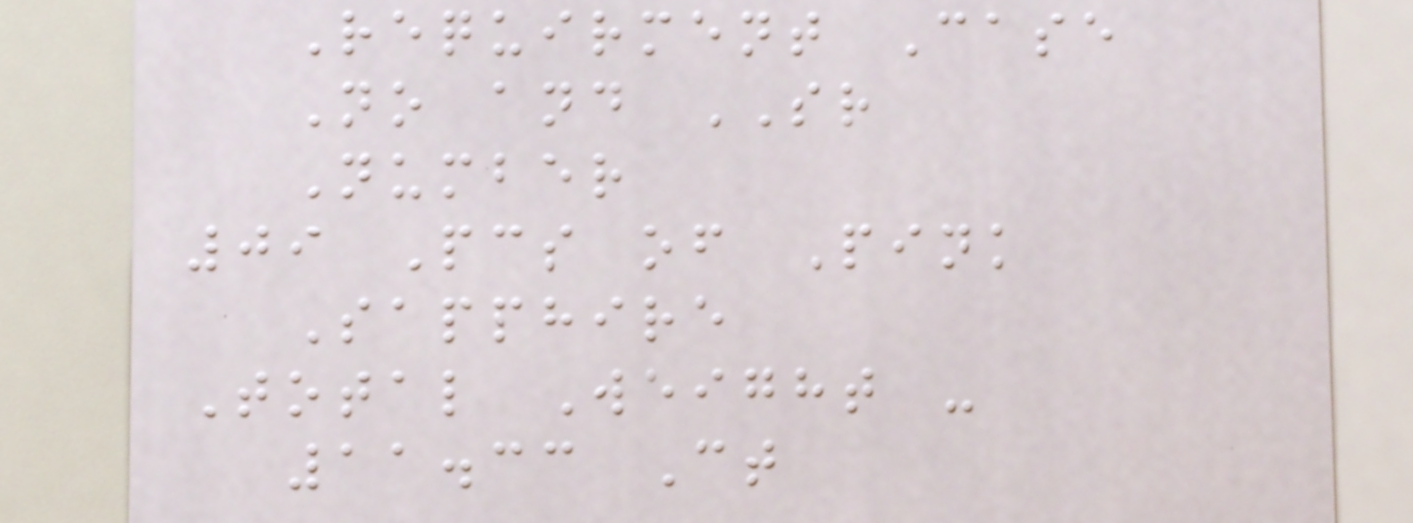Requirment Case
No and SR
Number
09 Pcs of Pink
Sapphire
Total Weight -
11.33 Ct
